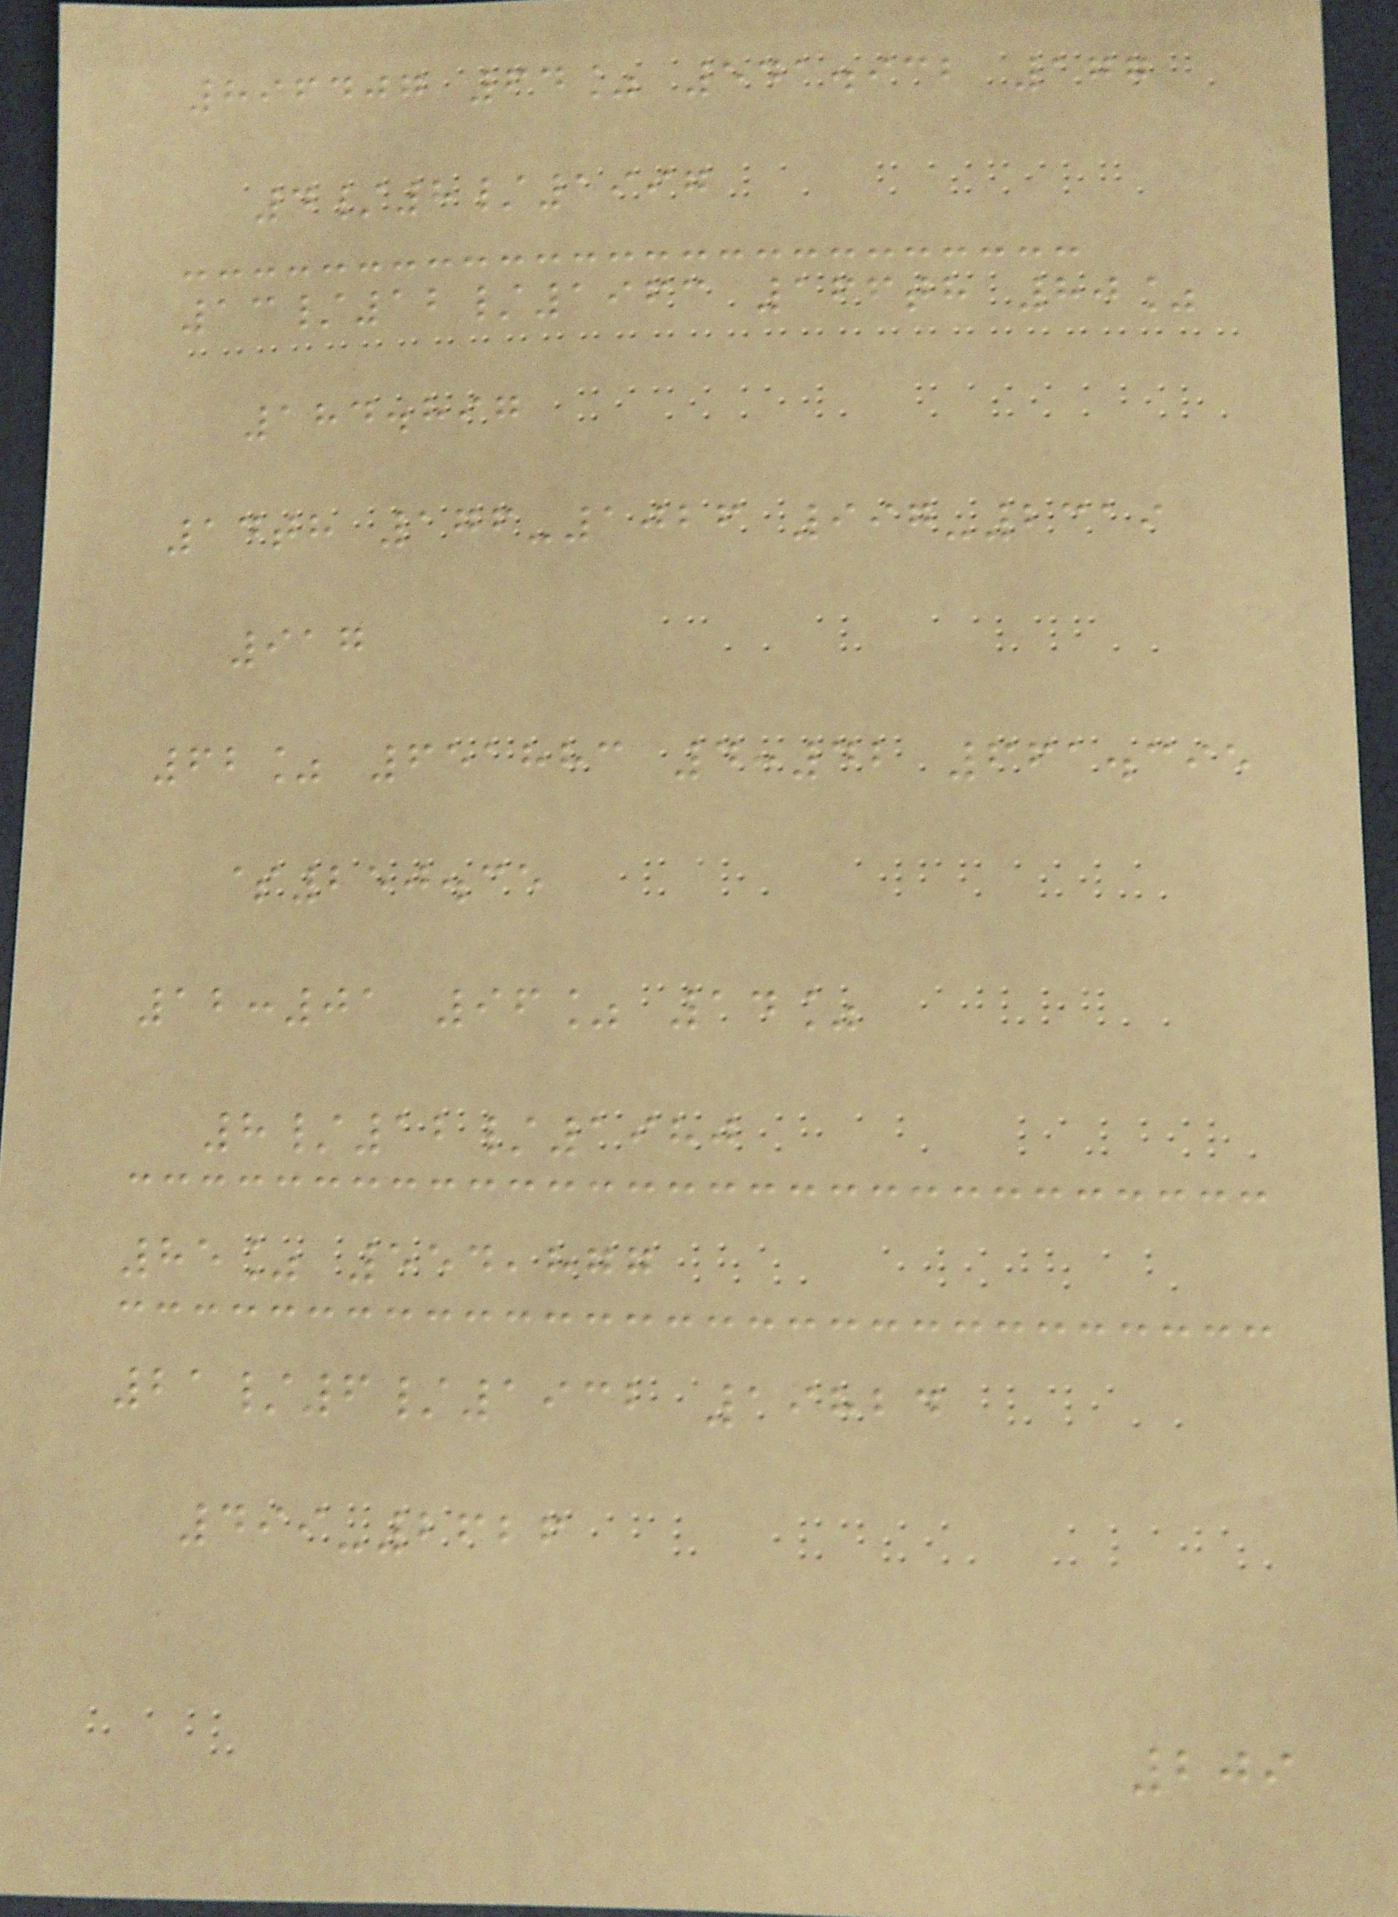896407 64% 541.932 177
4/8/1997
13/12/1963 166th 80%
184.897
14th 176-1026 997-2319
917
62% 651883 4:42 661.395
$250.35
12:01 96% 14%
8/12/1980
85% 554,877
21/6/1932 19824
499-2626
209
